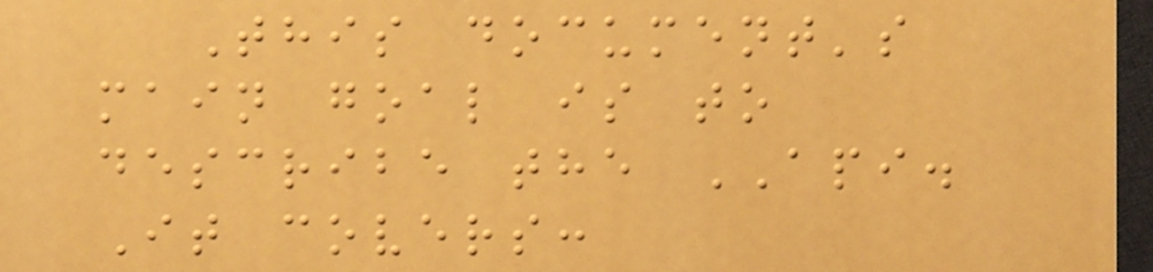This document's
main goal is to
describe the API.
It covers:
